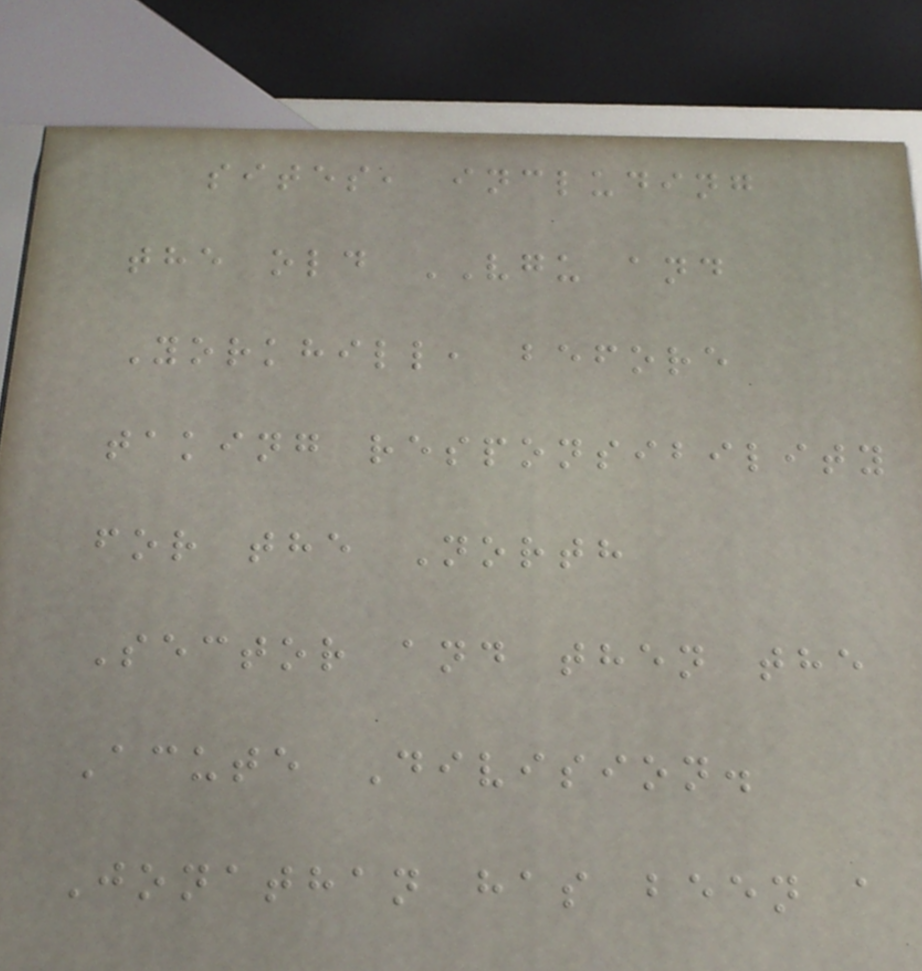sites, including
the old VGU and
Yorkhill, before
taking responsibility
for the North
Sector and then the
Acute Division.
Jonathan has been a
